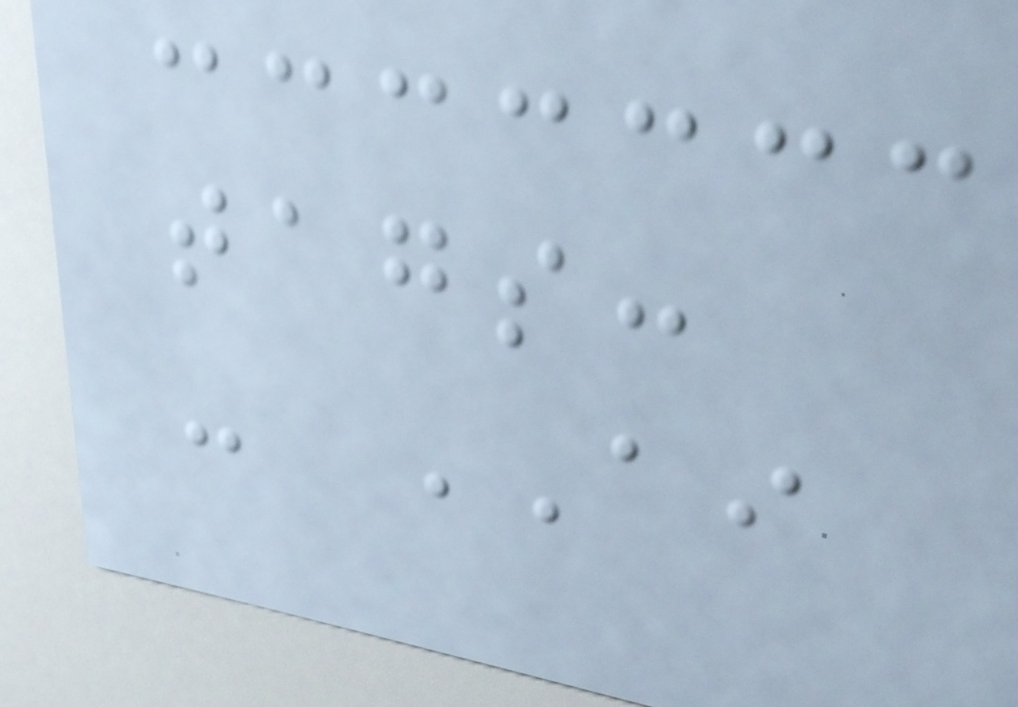tags:
- AI
